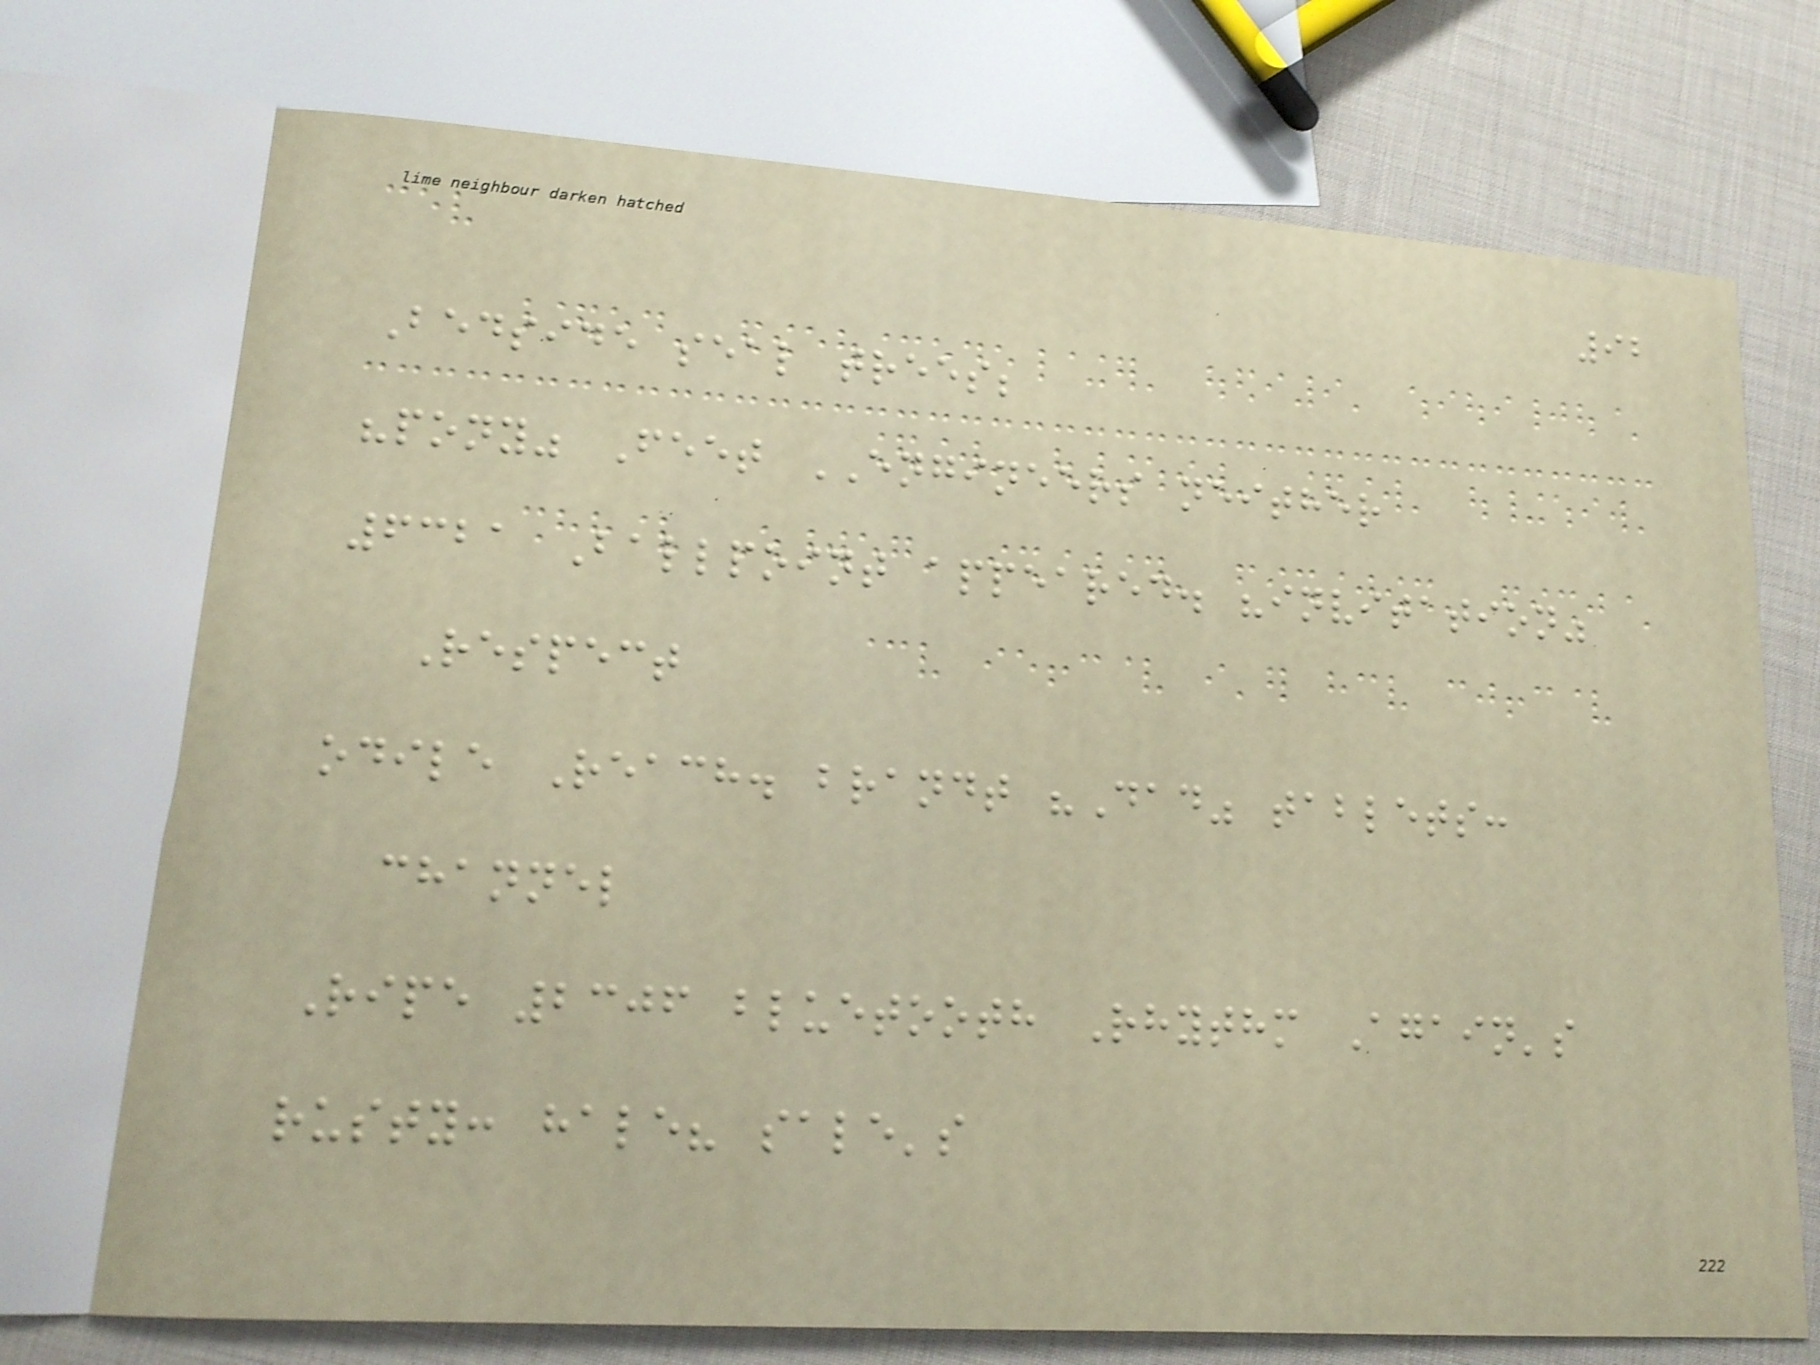92
Bedside seal trees;
"pony" Feet ENGINEERS neither
6321 Ballpoint appeared. "invitation"
Respect
odile Reach. brandt "Dad" tablets:
channel
Ripe 2306 bluetooth Rhythm Again's
rusty: hale? sale's
